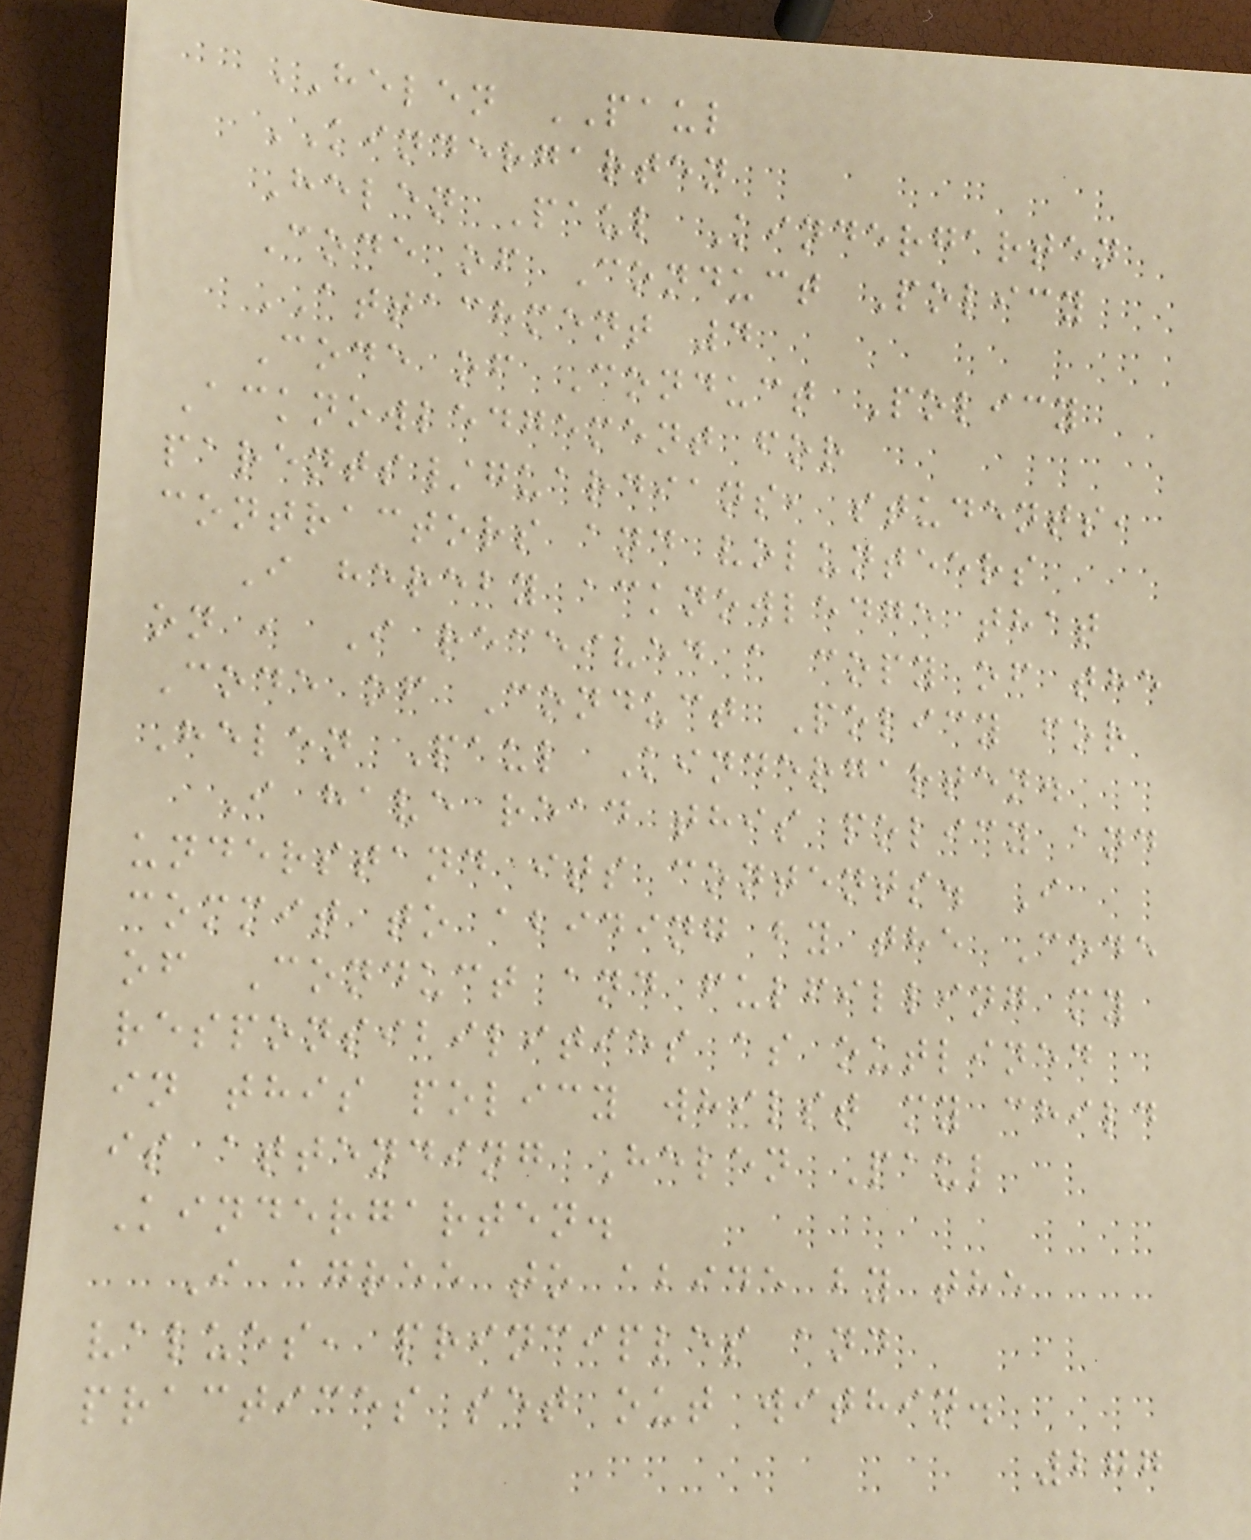HELEN PAUL
KINDERGARTEN
Helen Paul Kindergarten
Code of Conduct Policy
ATTACHMENT 4
Code of Conduct Policy
Acknowledgement for
parents/guardians, students,
contractors and volunteers
I hereby acknowledge that
on , I received a copy of the
Code of Conduct Policy for
Helen Paul Kindergarten.
I have read this policy and
understand its contents. I
commit to abiding by the Code
of Conduct and fulfilling my
responsibilities as outlined
in this policy whilst my child
is attending Helen Paul
Kindergarten.
I agree to abide by the
values, principles and
practices set out within.
277
